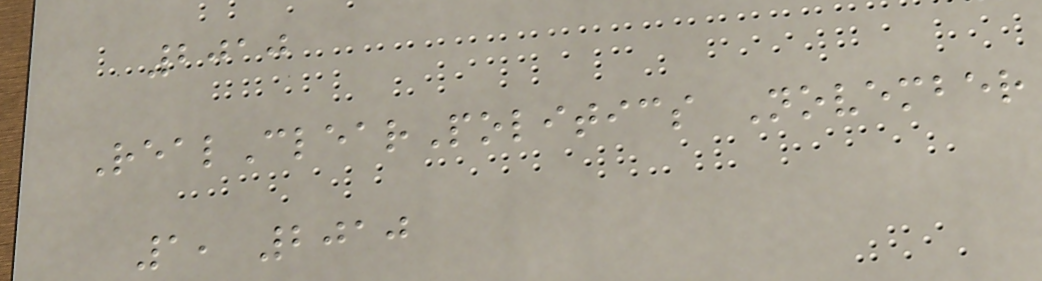2010
RealClearPolitics November
1, 2010
